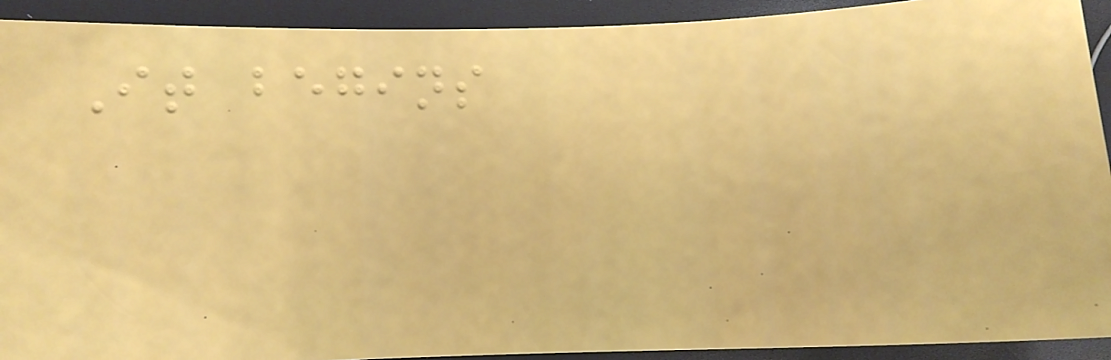It begins
